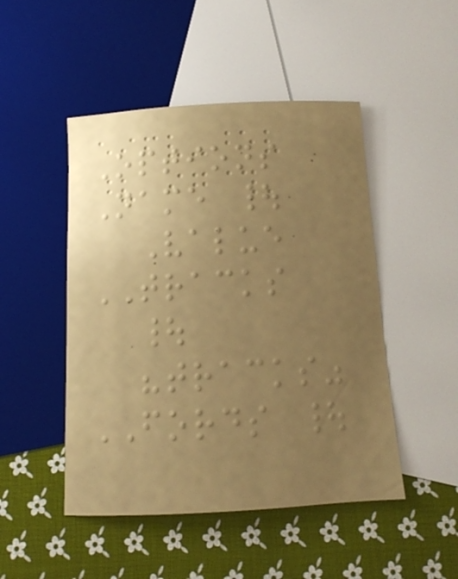Options
Name |
Value
TRACKS
|
"tracks"
FORDS |
